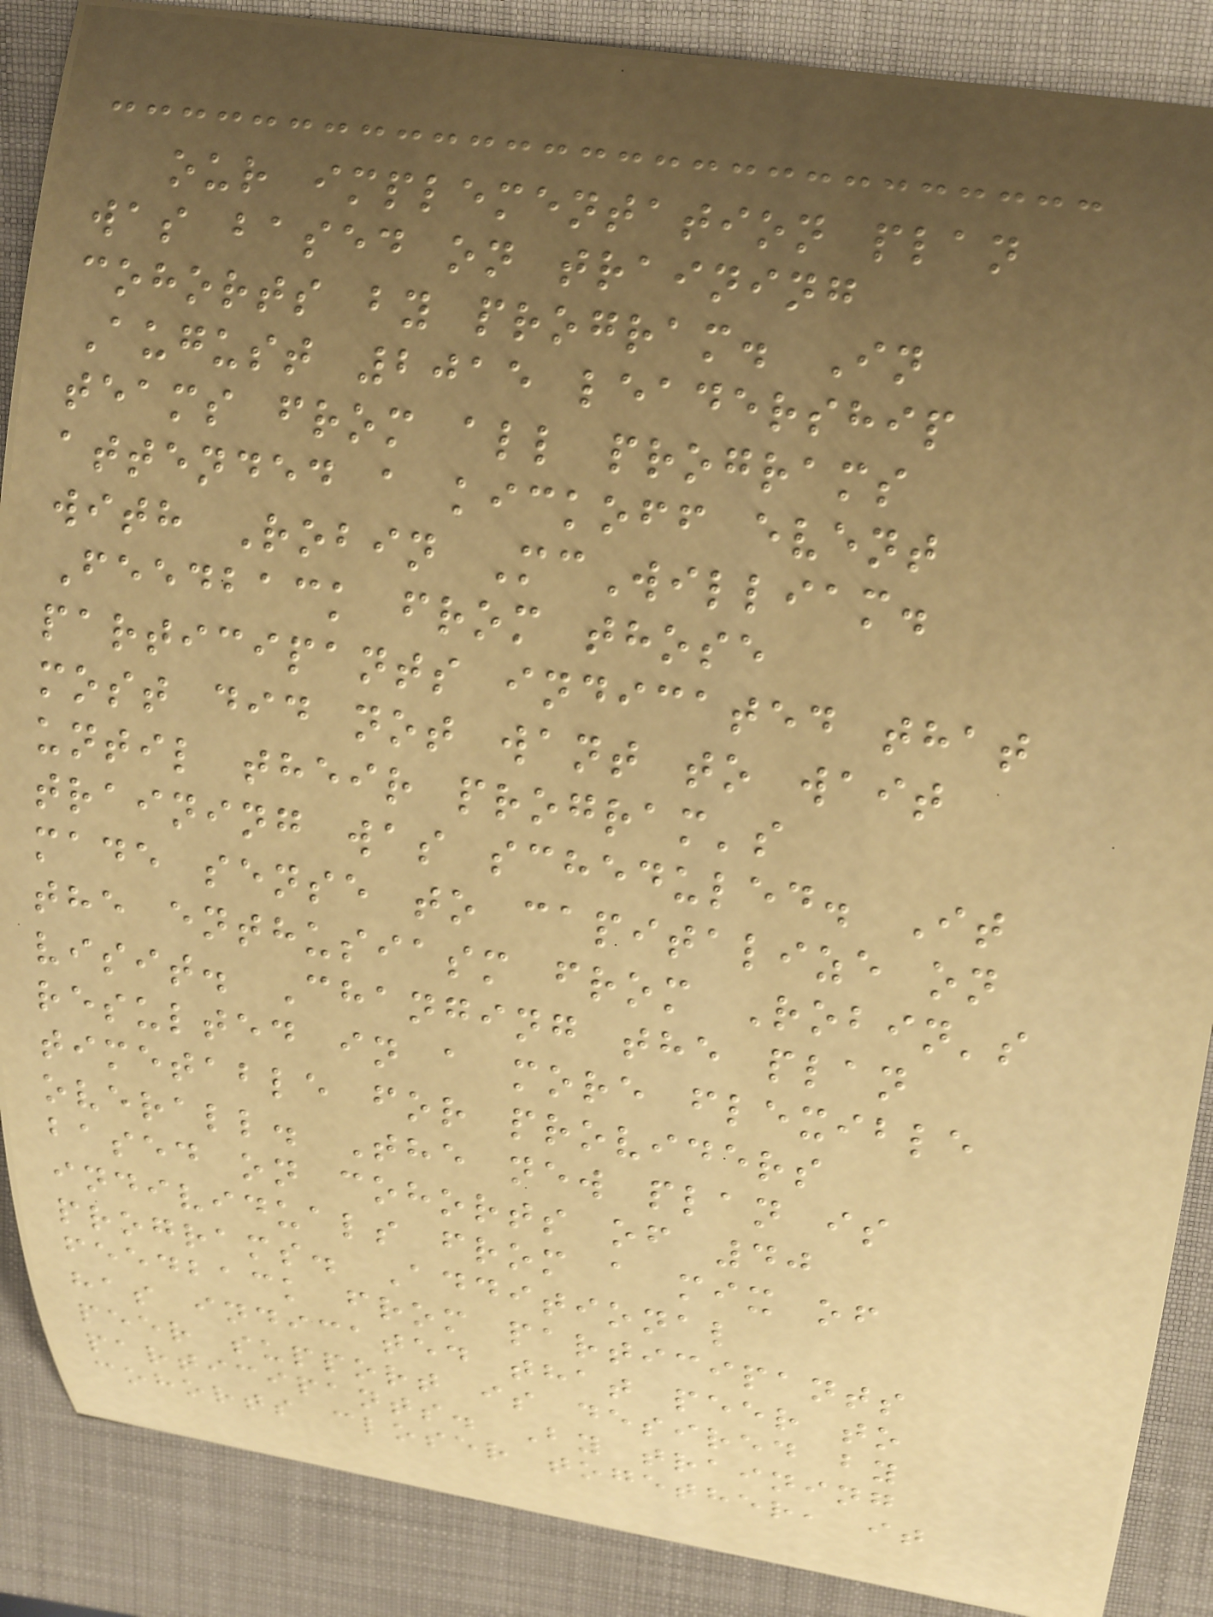our implementation plan
was based on training
cohorts by program. In
August 2015 leadership
teams from all programs
attended a kickoff event
with Robin McWilliam.
Feedback from those
participants indicated that
most did not want to wait
until their program's
training was scheduled. It
made sense to capitalize on
the enthusiasm from Robin's
visit. Changing the plan
resulted in a more flexible
timetable for providers
overall. The new plan is
based on cohorts of 40
individuals from a mix of
programs. Additional
feedback from participants
has indicated that peer to
peer support is desired by
participants. By training
cohorts closer together, it
